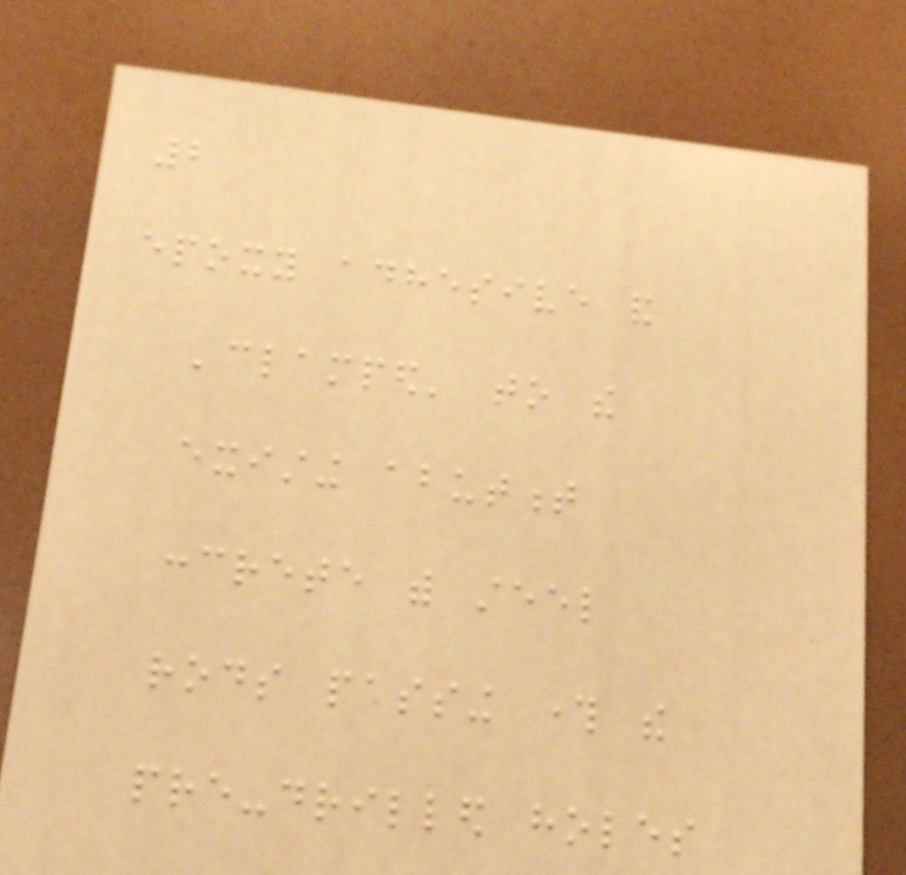2
epoxy adhesive and
'clamped' to the
existing abutment
concrete with steel
rods passing through the
pre-drilled holes
